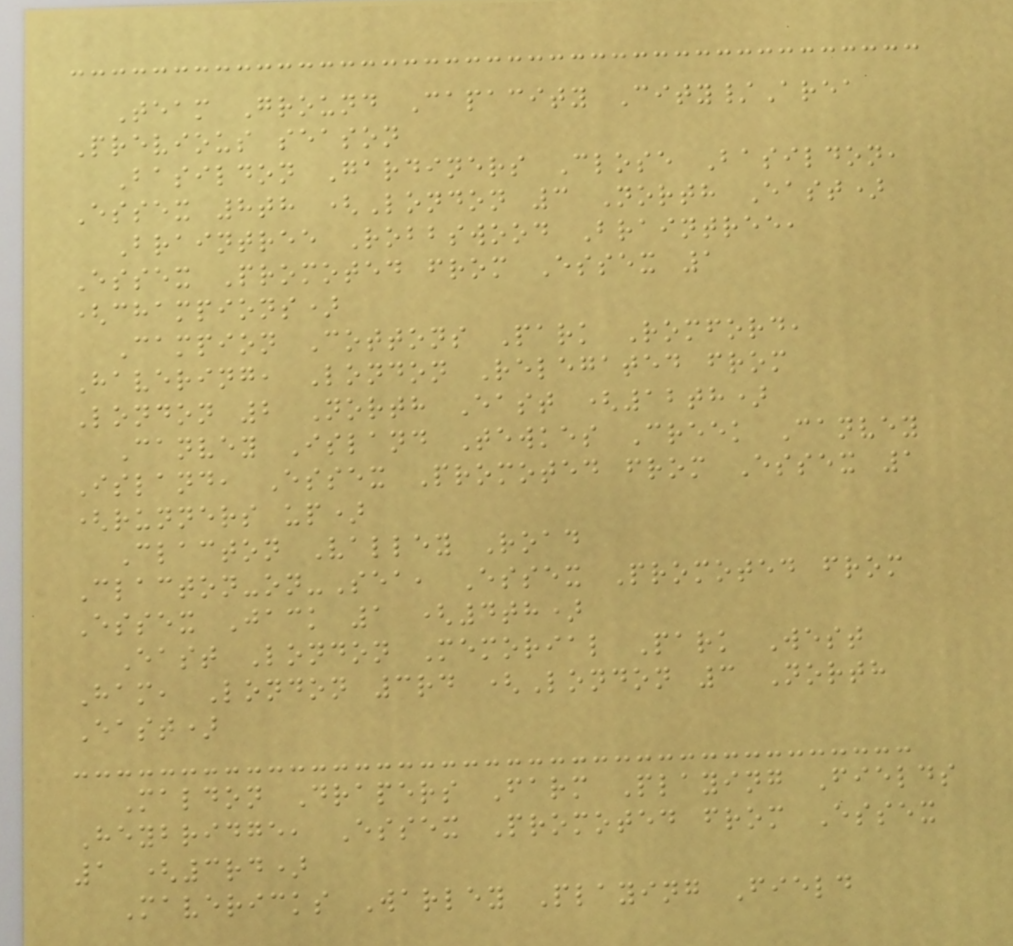Team Ground Capacity City/Area
Previous season
Basildon Gardiners Close Basildon,
Essex 8th (London 3 North East)
Braintree Robbswood Braintree,
Essex Promoted from Essex 1
(champions)
Campion Cottons Park Romford,
Havering, London Relegated from
London 2 North East (12th)
Canvey Island Tewkes Creek Canvey
Island, Essex Promoted from Essex 1
(runners up)
Clacton Valley Road
Clacton-on-Sea, Essex Promoted from
Essex Jack 1 (4th)
East London Memorial Park West
Ham, London 3rd (London 3 North
East)
Maldon Drapers Farm Playing Fields
Heybridge, Essex Promoted from Essex
1 (3rd)
Mavericks Warley Playing Field
